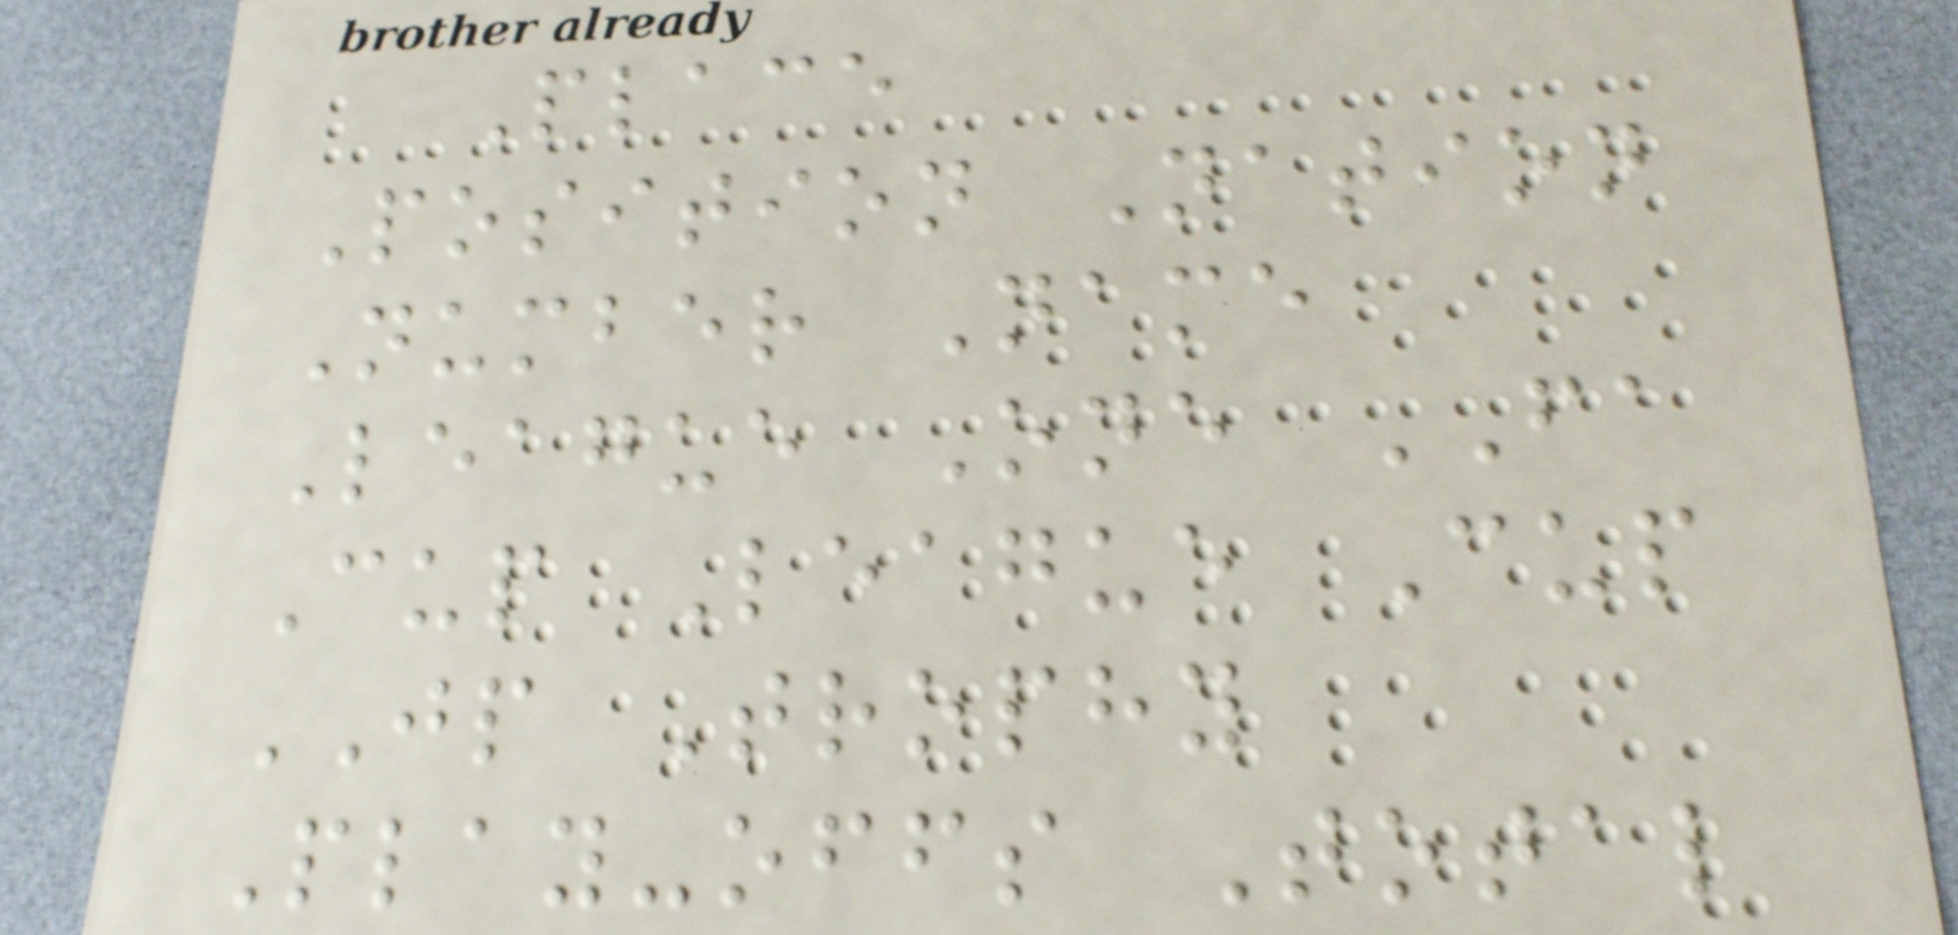Place
Position Nation
Number Name
League One FA
Cup League Cup
JP Trophy
Play-offs Total
